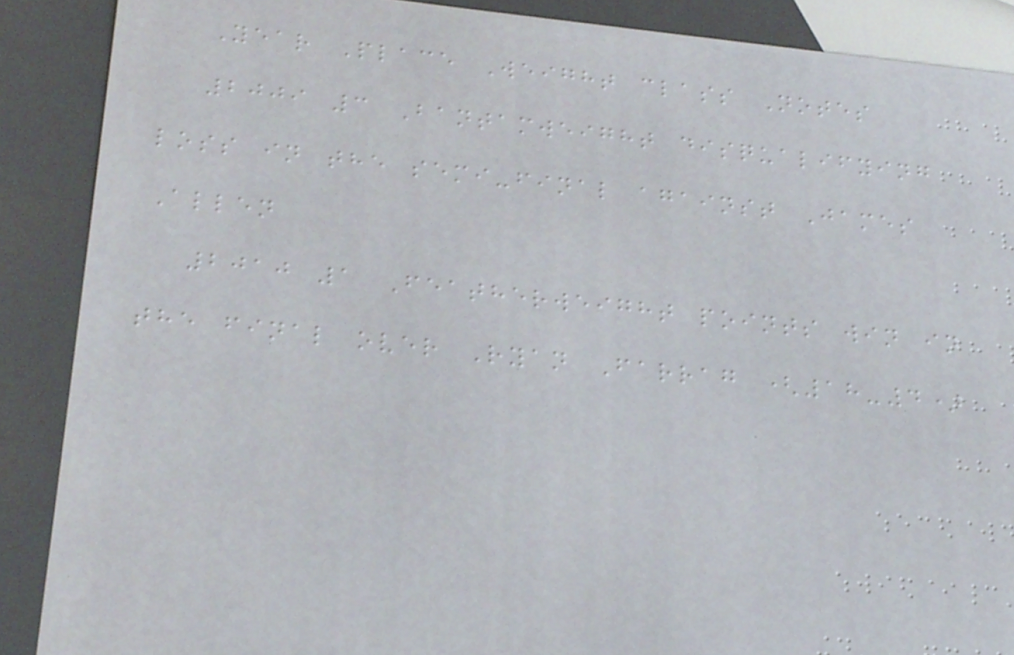Year Place Weight class Notes
2009 3 Bantamweight disqualifying
loss in the semi-final against James
Allen
2010 1 Featherweight points win in
the final over Ryan Farrag (18-4)
